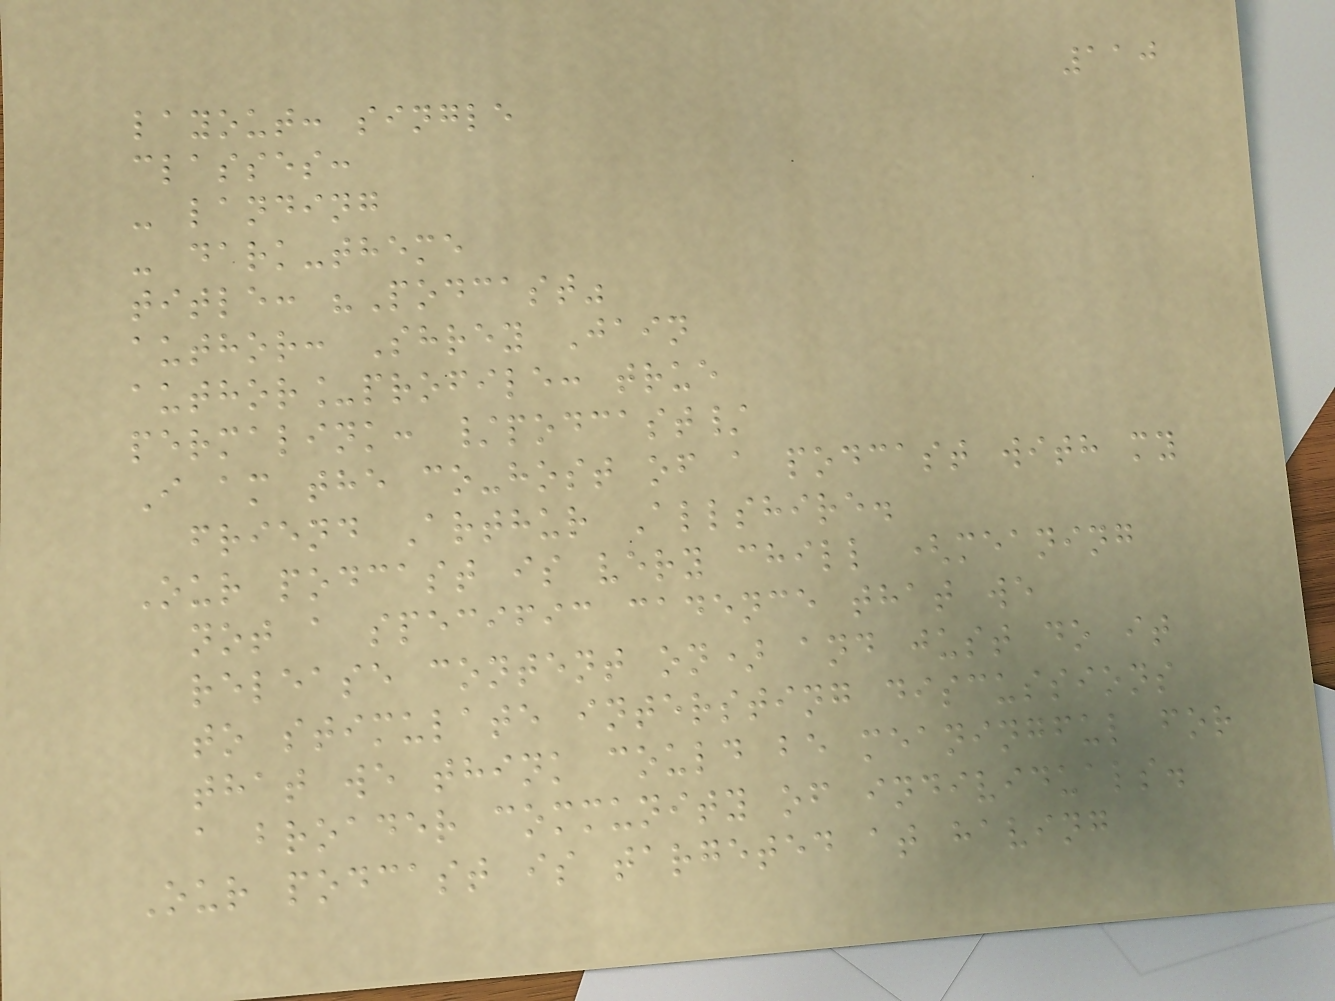110
layout: single
classes:
- landing
- dark-theme
title: "Podcast"
author: Shrey Jain
author_profile: true
permalink: /podcast/
I am the co-host of a podcast with my
friend Arthur Allshire.
Our podcast is very chill (meaning
not a specific cadence that we
release content on) and just do it
to stimulate intersting discussions
that we think could be meaningful for
a broader community of individuals.
Our podcast is targeted at having
